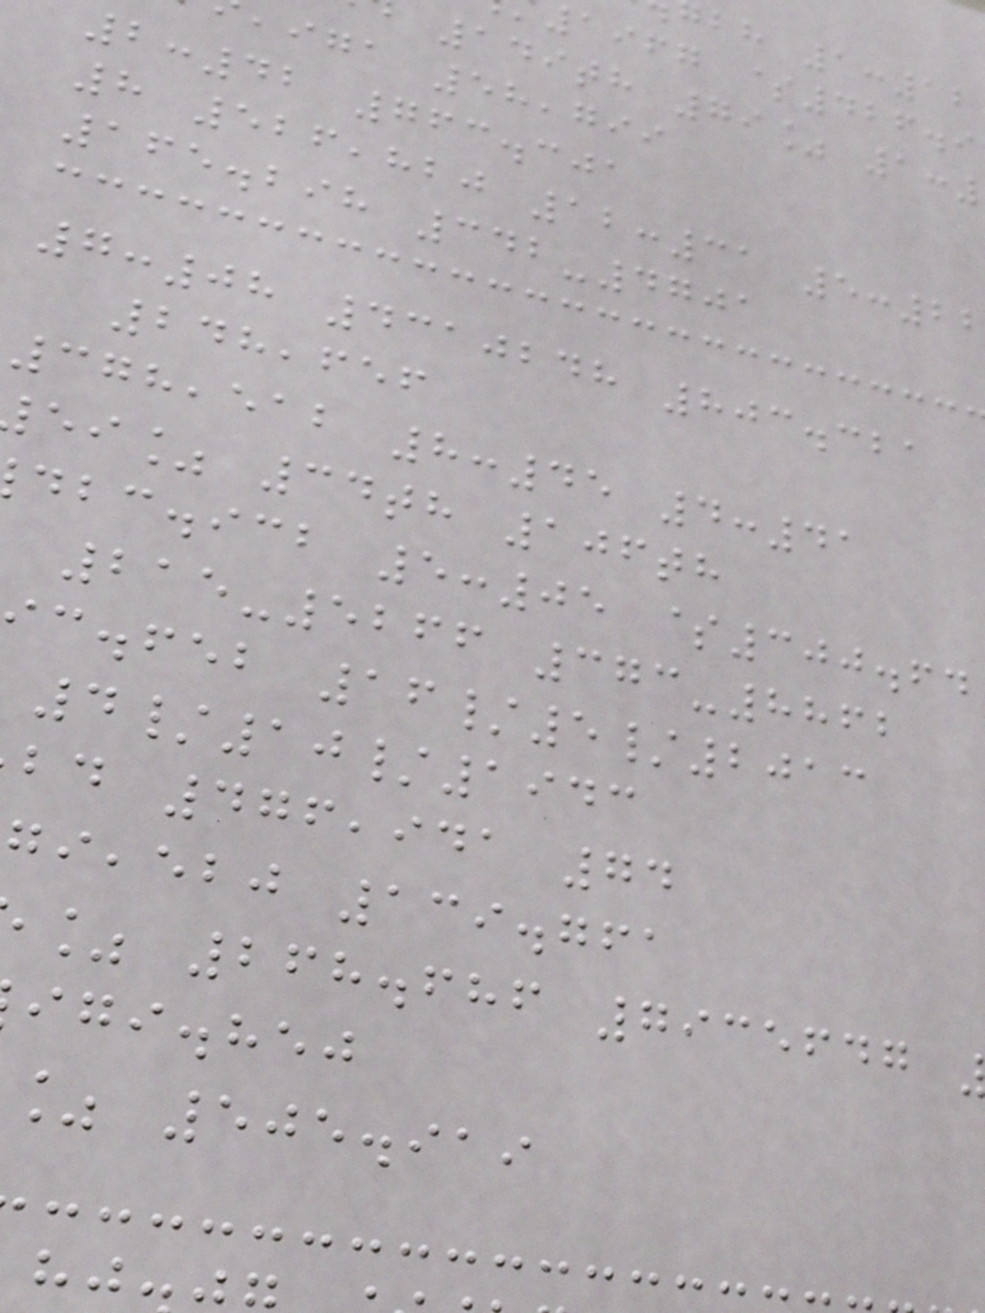bh 1:12
1967 $426.9
149th 79% 1:
,iga 58,799
2:42 763.301
8 526,820 12:31 5:22
165.298 342-4701
7:08 4310248 803.321
248,656
378,512 8:45 4:41
ei% 34th 106th
dbc.icb 5:05 $300.64
215-5266 373-8862
c.feb 16/5/2013
4/10/1943
bd 476,941 74
,ebj 139.761
% 268.686 7935647
igi.hej
% 505.919
